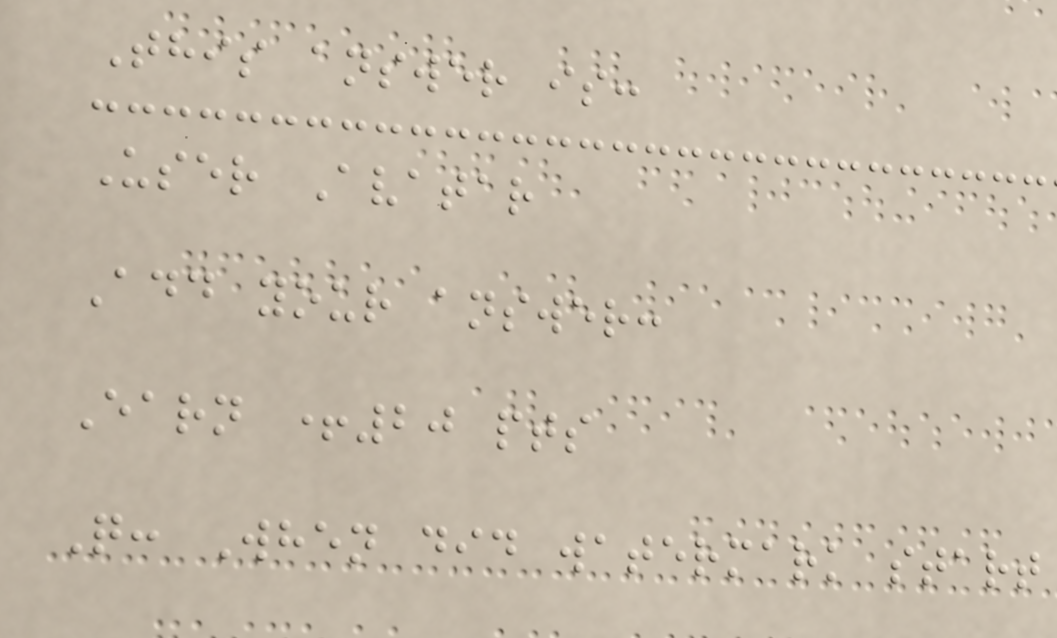This answer is:
User Avatar
Add your answer:
Earn +20 pts
Q: When did watermark start
